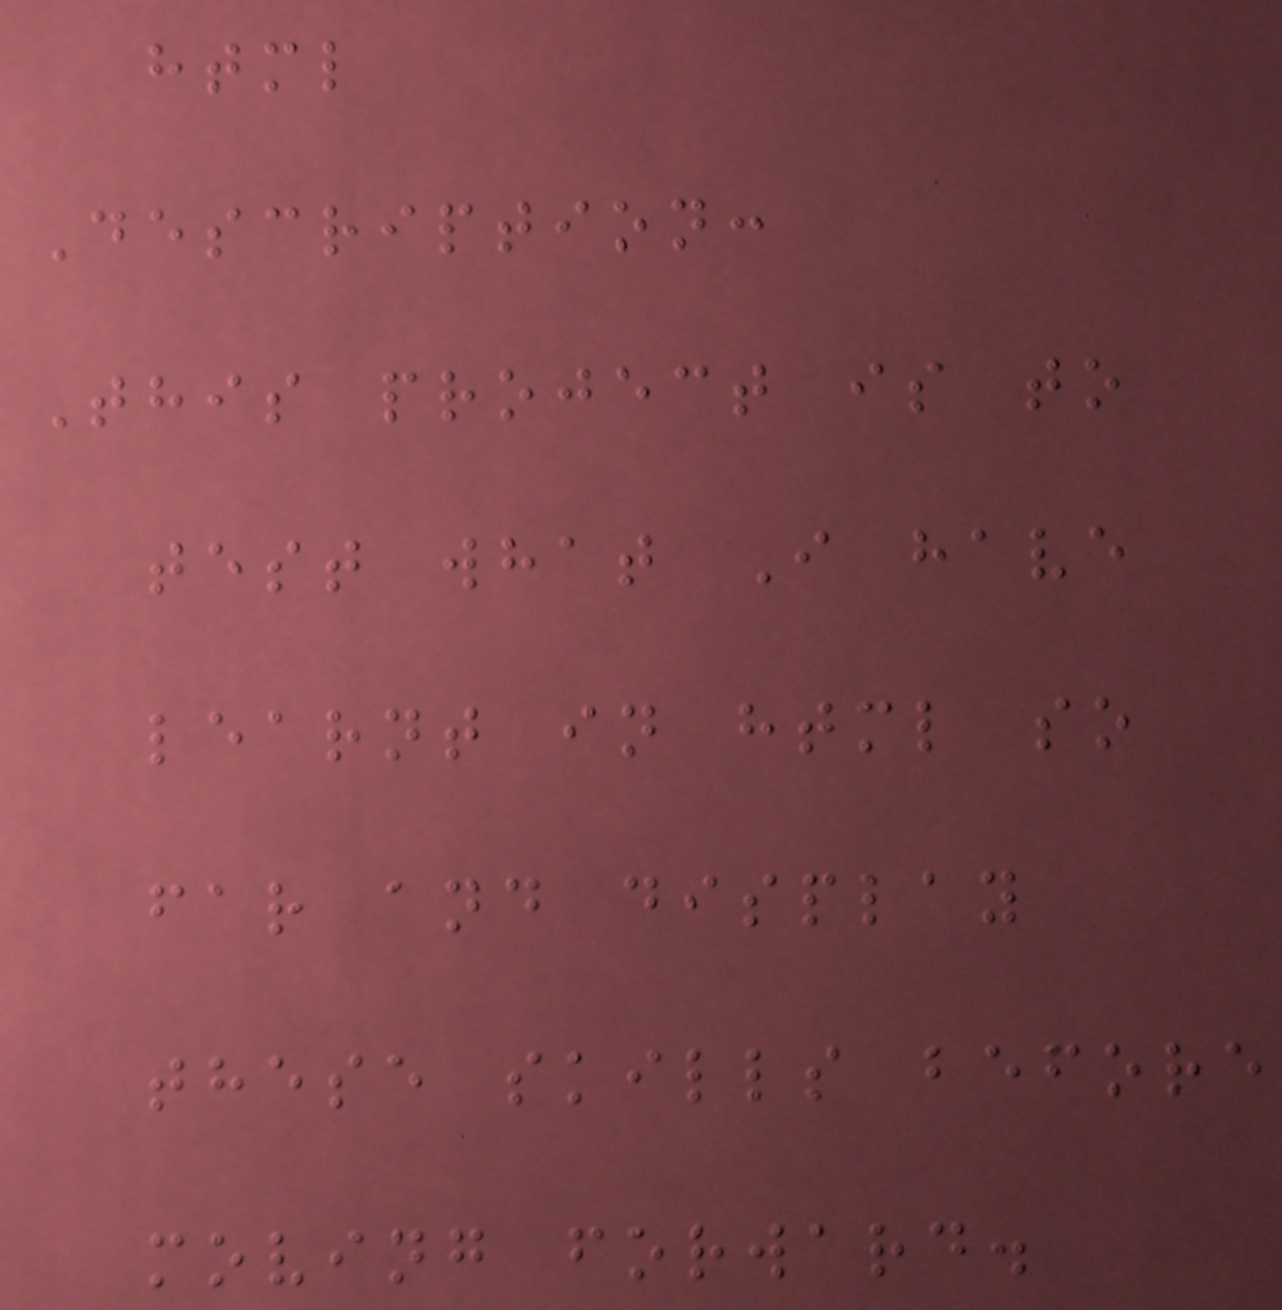html
Description:
This project is to
test what I have
learnt in html so
far and display
these skills before
moving forward.
